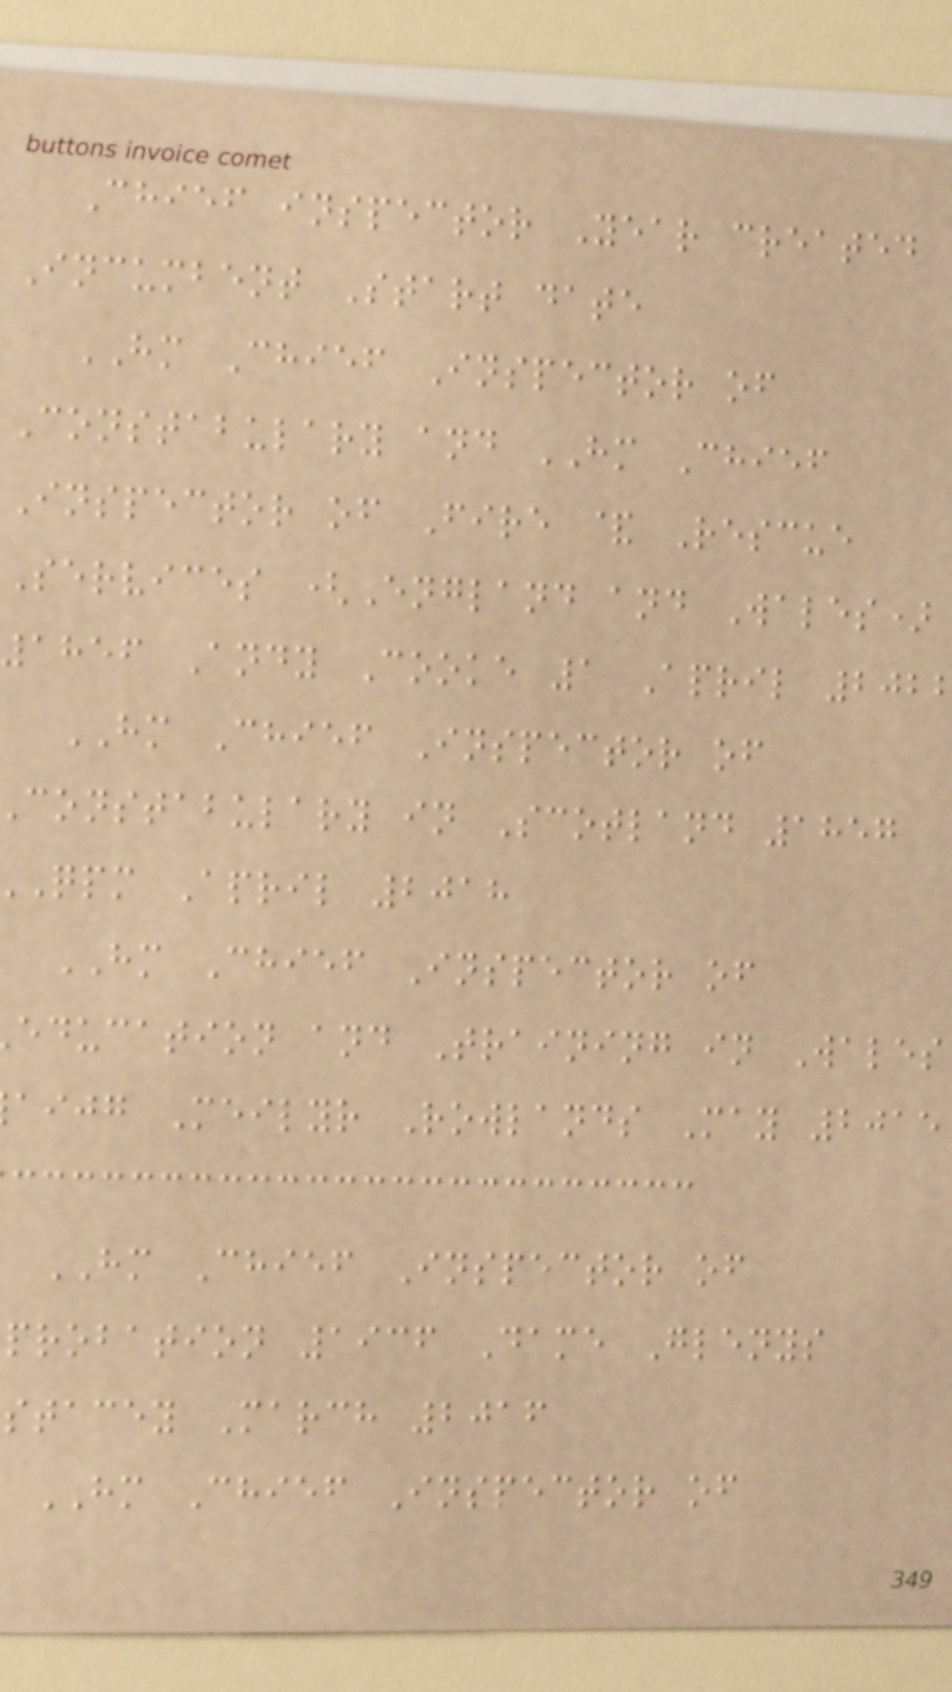Chief inspector Year created
Incumbent Start date
HM Chief Inspector of
Constabulary and HM Chief
Inspector of Fire & Rescue
Services (England and Wales)
1856 Andy Cooke 1 April 202
HM Chief Inspector of
constabulary in Scotland 1857
qpm April 2018
HM Chief Inspector of
education and Training in Wales
aijg Meilyr Rowlands May 2015
HM Chief Inspector of
probation 1936 Dame Glenys
stacey March 2016
HM Chief Inspector of
